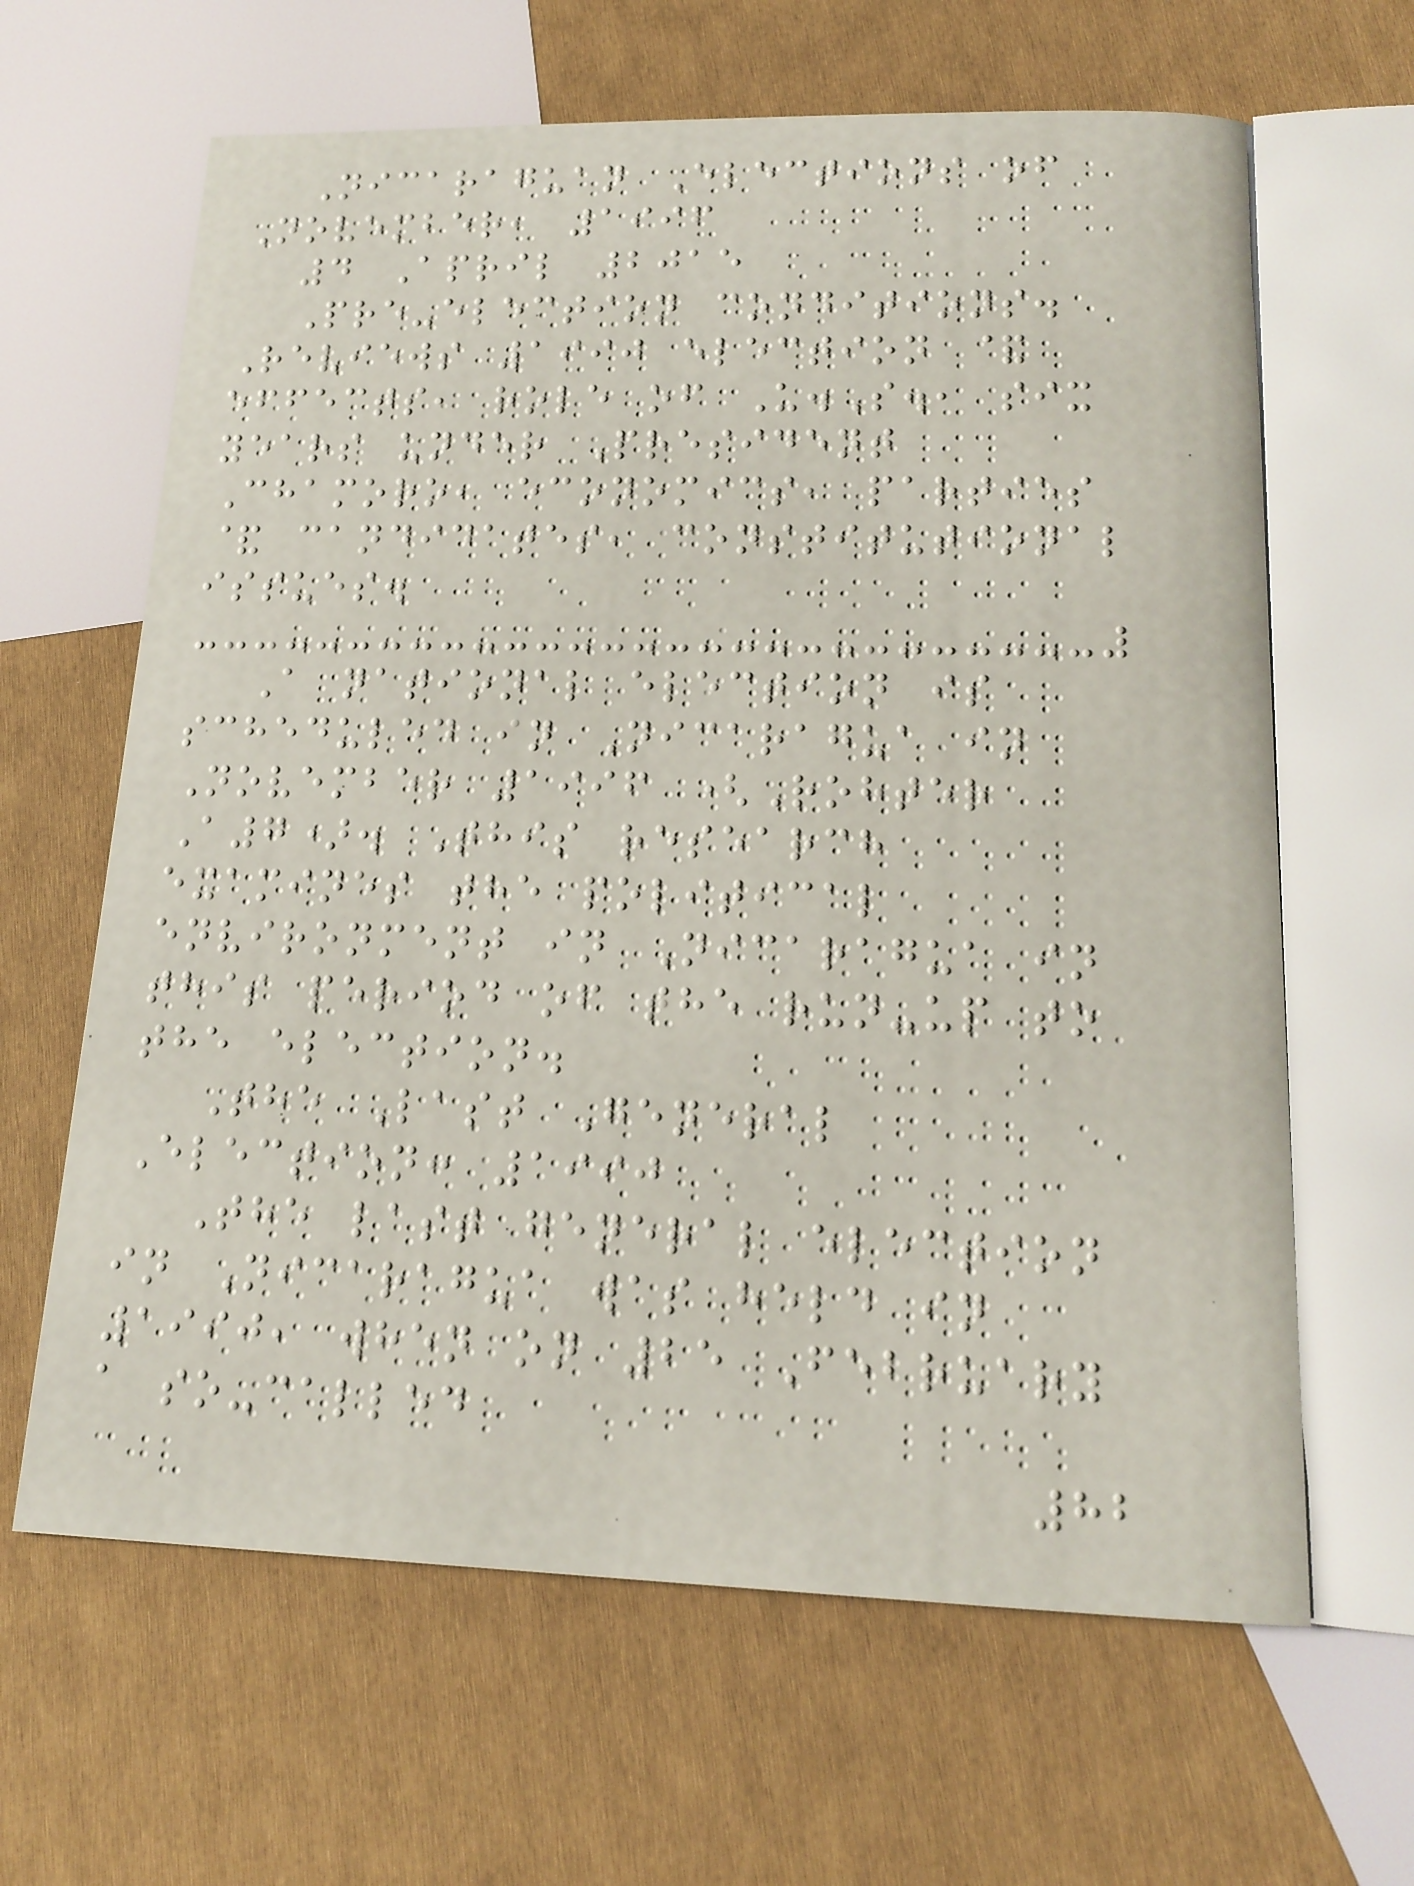Nicaraguan Elections of
November, 1996
4 April 2015
Pre-election conditions.
Reviews 1990 election &
effects, role of U.S., six
years under President
Chamoro, economics, parties
& candidates, constitutional
issues.
A national election is
scheduled in Nicaragua in
November 1996 (Rohter
A7). This research
examines the political
environment in Nicaragua in
this period of the run-up to
the election.
The Last General
Election: 1990
The last general election
in Nicaragua was held in
1990, when on 25 February
a so-called
82
